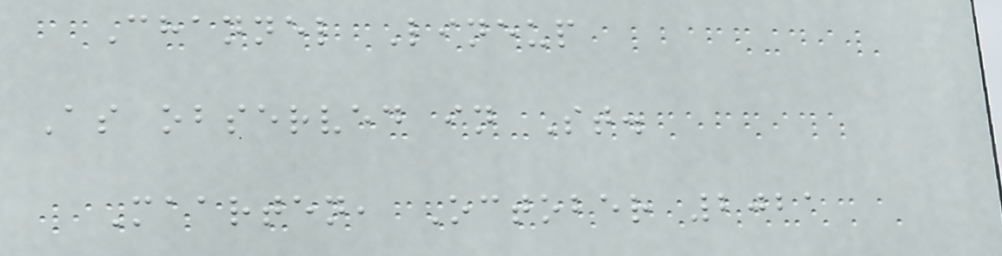Channel Lineup
As observed in St.
Maarten, October 2021
